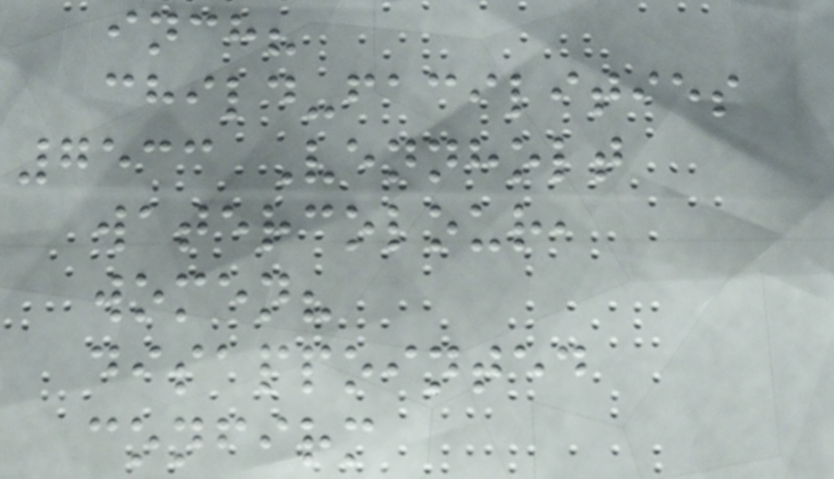inch?
child-facilities
7533 Vennholt
watercolour,
women?
disappointed
confirm
